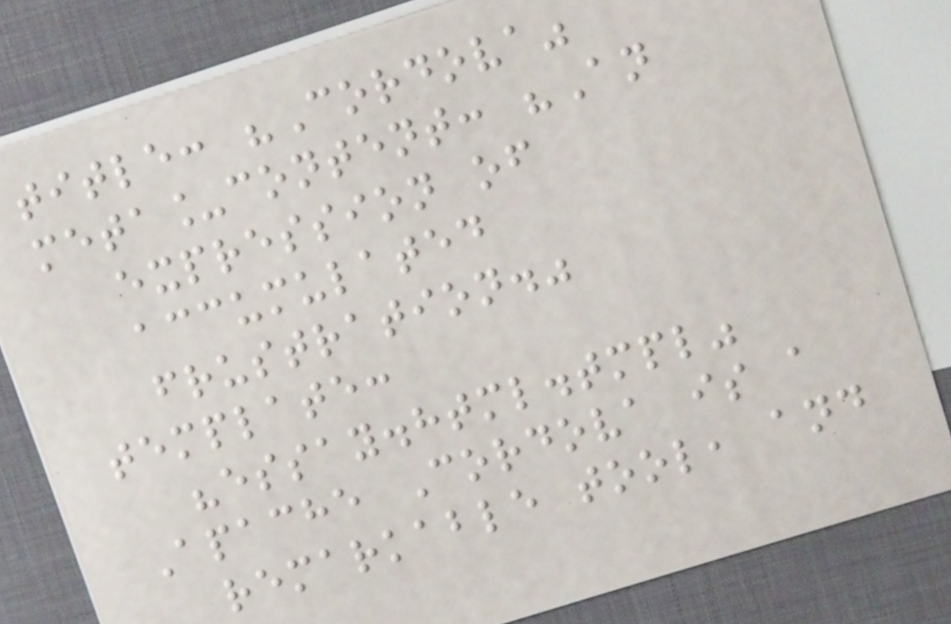title: "Cordova"
meta_content: "An
expression of
accumulated
frustration."
template:
"essay.html.tmpl"
Apache Cordova is a
remarkable tool, and
